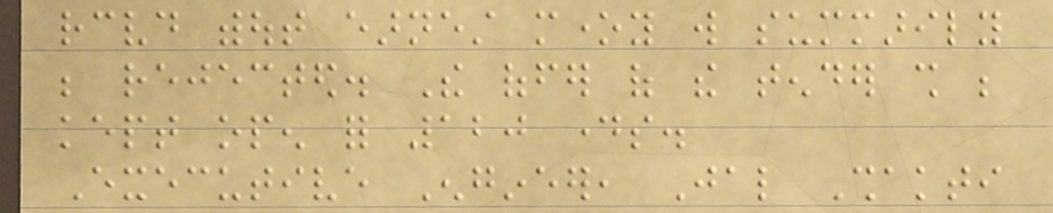received without earnest money will summarily
be rejected. The offer of the tender shall be
kept open for 120 days.
Executive Engineer, Jal Shakti
